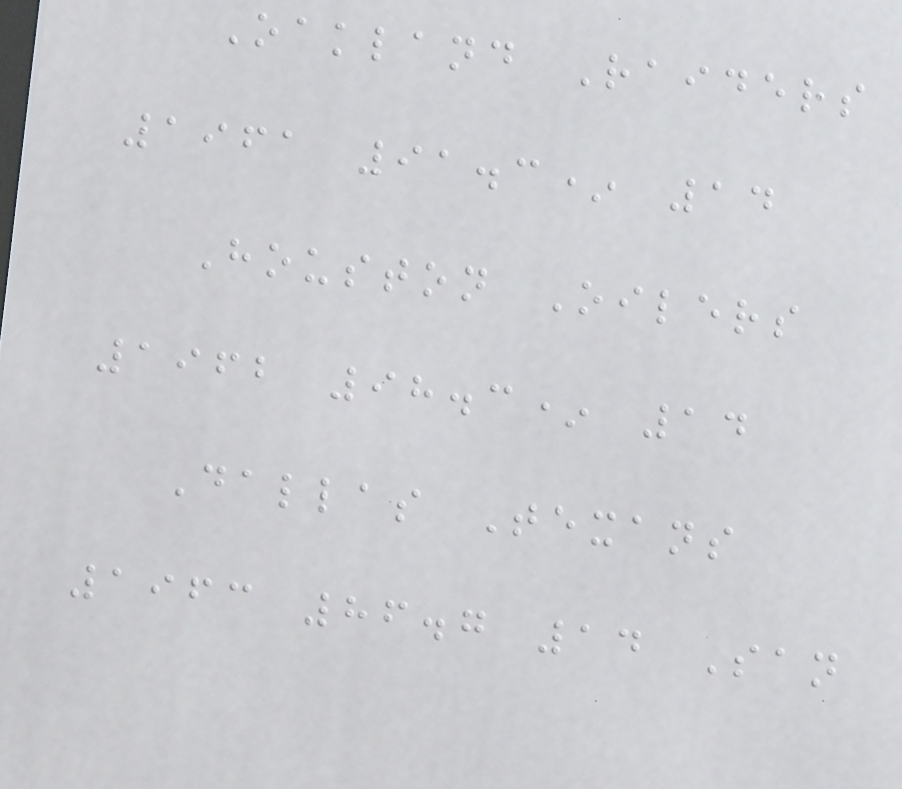Oakland Raiders
1961 91.3* 14
Houston Oilers
1962 98.3* 14
Dallas Texans
1963 86.7 14 San
